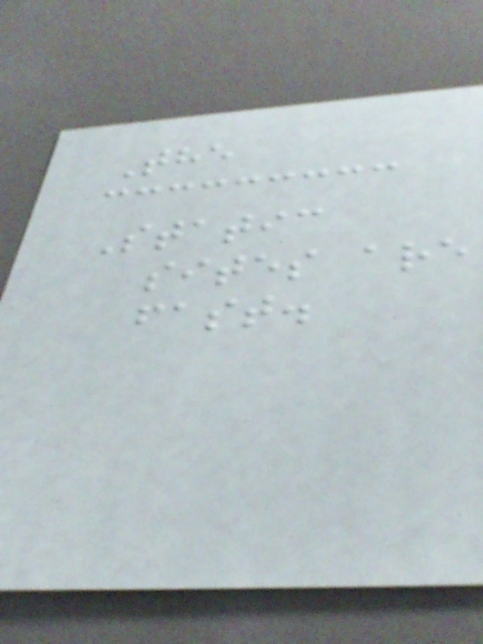The
Static
sites are
fast.
